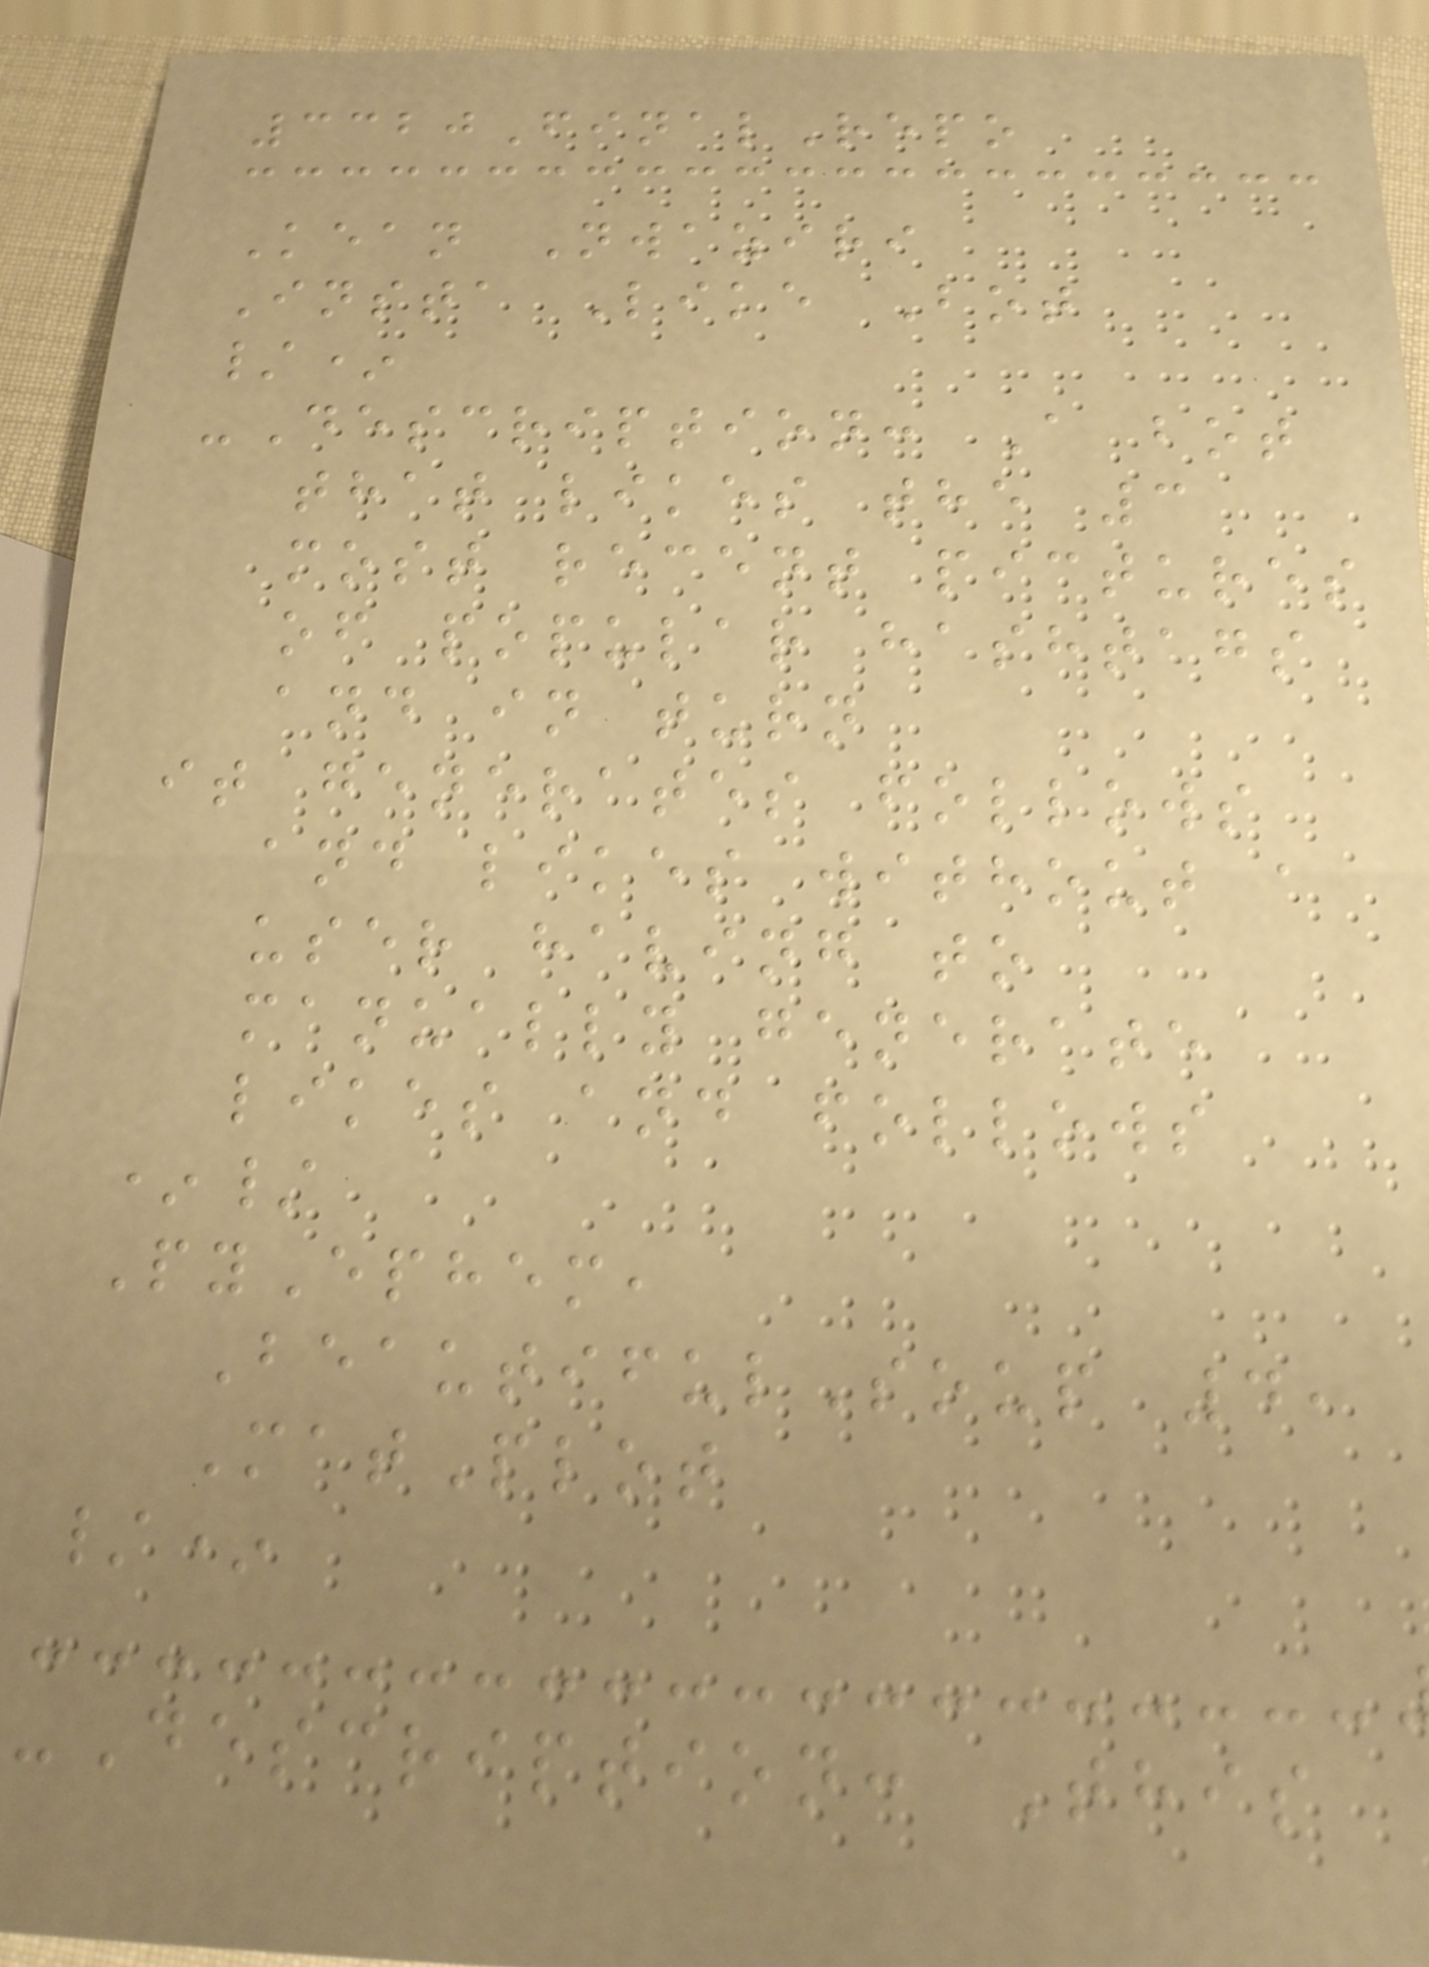3320FinalRepo
Kean Nwaziri
Insta Like Bot
/*
-Description: A bot
that likes the 3
most recent pictures
of popular hashtags
and in turn
it generates follows
and likes without a
user having to
manually generate
likes and follows
*/
PyEphem,
BeautifulSoup 4,
MatPlot
/*
-Description: This
